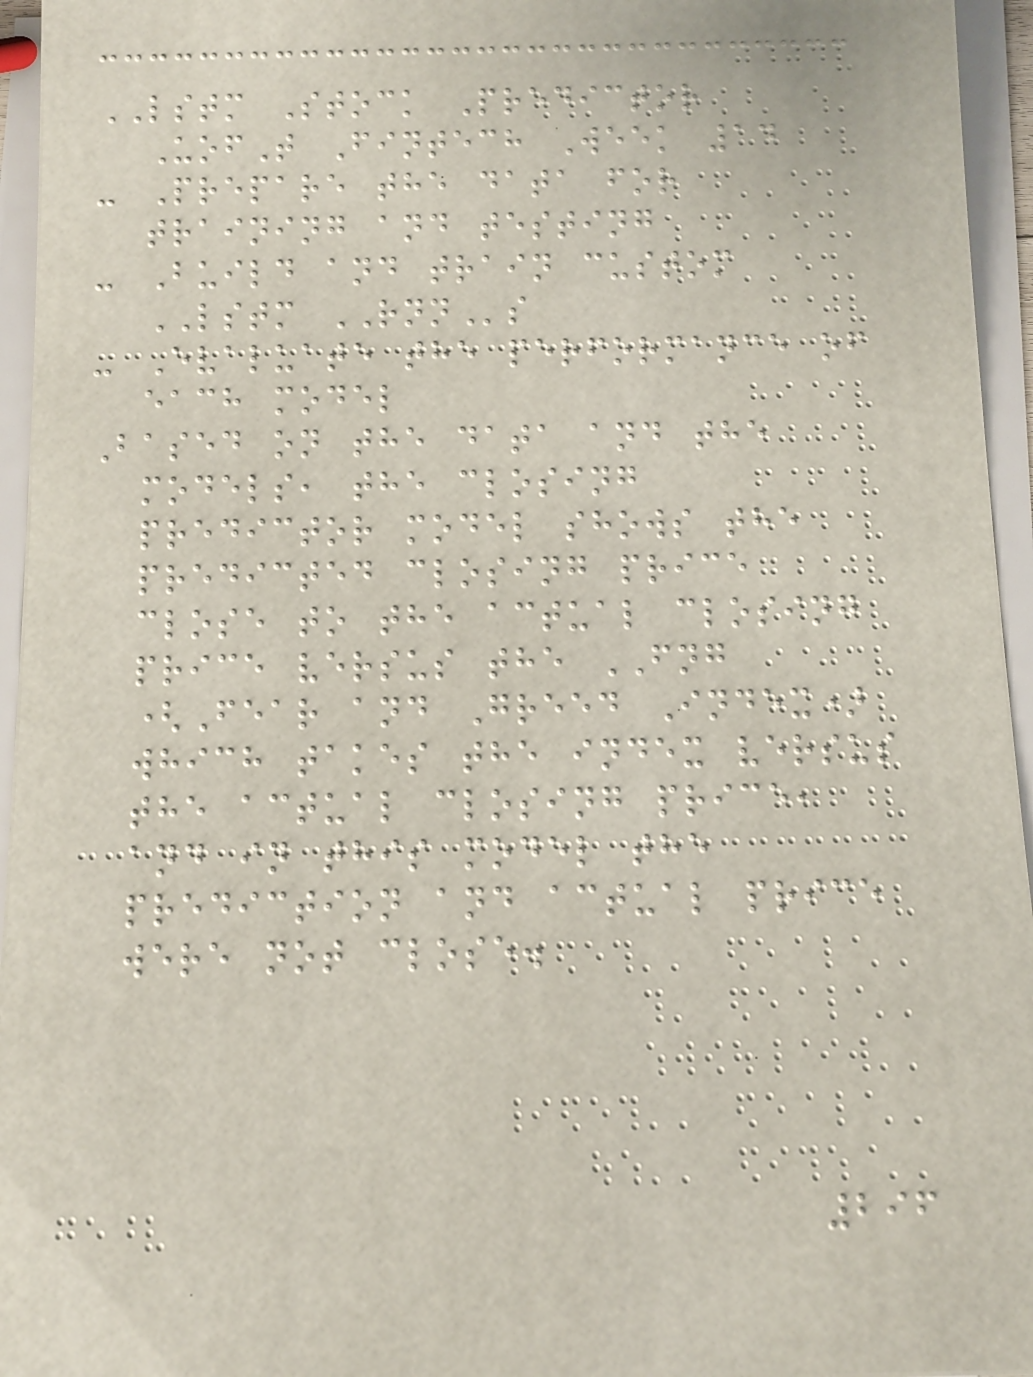LSTM Stock Predictor
UofT Fintech Week 14
- Prepare the data for
training and testing
- Build and train custom
LSTM RNNs
- Evaluate the performance of
each model
Based on the data and the
models, the closing
predictor model shows the
predicted closing price
close to the actual closing
price versus the FNG
(Fear and Greed Index)
which takes the index versus
the actual closing price,
and in this model the
prediction and actual price
were not close.
296
